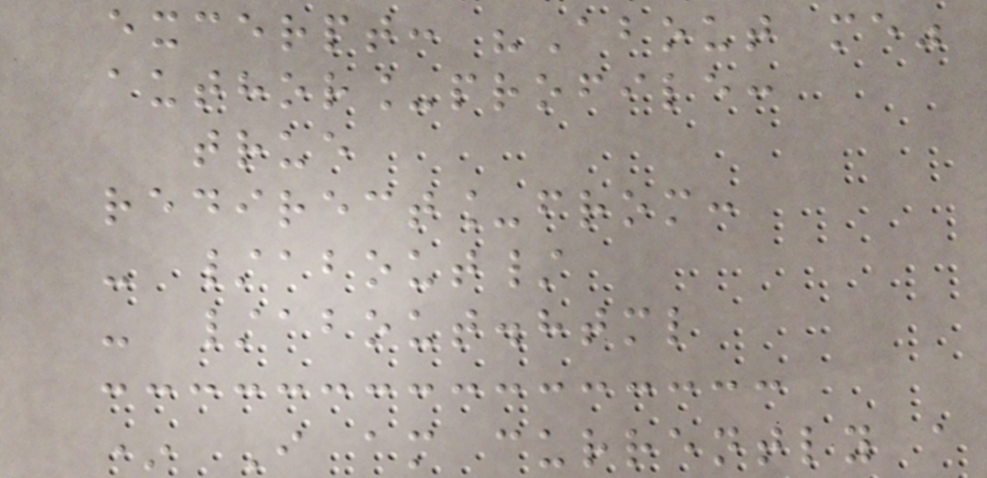excerpt: "About me"
author_profile:
true
redirect_from:
- /about/
- /about.html
* I am currently a
